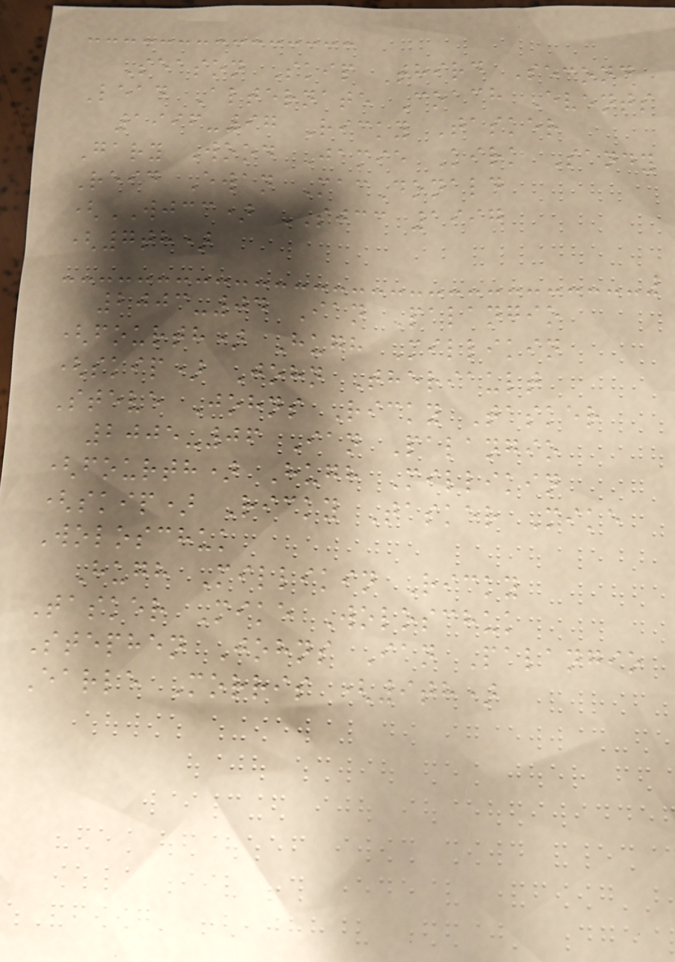Season Skip Third Second
Lead Alternate Coach Events
1996-97 Ricky Tasker
Gary Wood Jamie Kirk Sandy
Reid Ewan MacDonald
(WJCC) SJCC 1997
(7th)
2003-04 Ian Palangio
(fourth) Hugh Millikin
(skip) John Theriault
Steve Johns Ricky Tasker
2005-06 Ian Palangio
(fourth) Hugh Millikin
(skip) Ricky Tasker Mike
Woloschuk
Hugh Millikin Ricky
Tasker Mike Woloschuk
Stephen Johns Ian Palangio
Earle Morris (9th)
